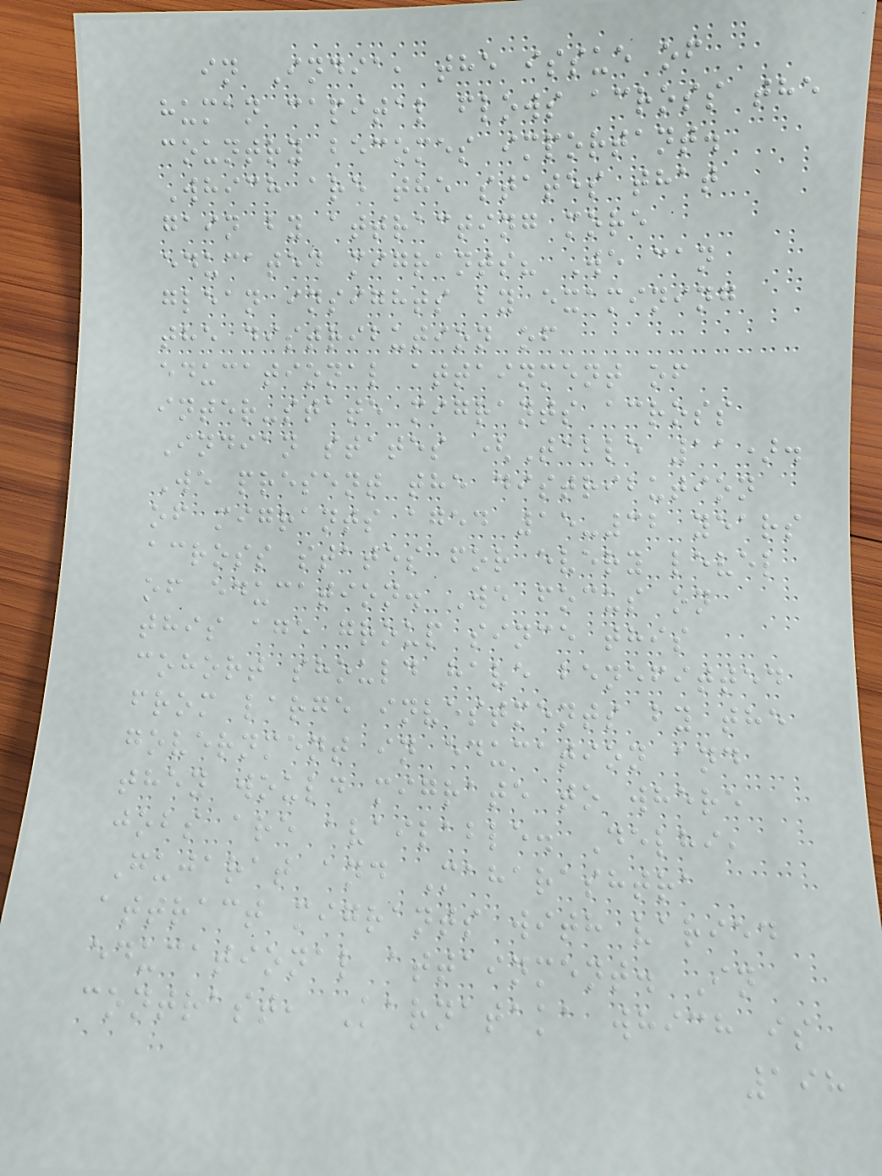in India, the issue of
human capital flows across the
country becomes important.
Which are the states that
gain by attracting more
educated migrants? We can
glean insights by examining
the distribution of
educational attainment of
inter-state migrants across
Indian states (Table 11).
We present the distribution
of migrants aged 15-32 years
across states for every level
of education. We focus on
this age group since this
cohort should have benefitted
from large investments by the
government in education and
they would migrate to where
jobs are available. Delhi,
Gujarat and Maharashtra
attract migrants with varied
educational attainment. In
contrast, Karnataka which is
198
